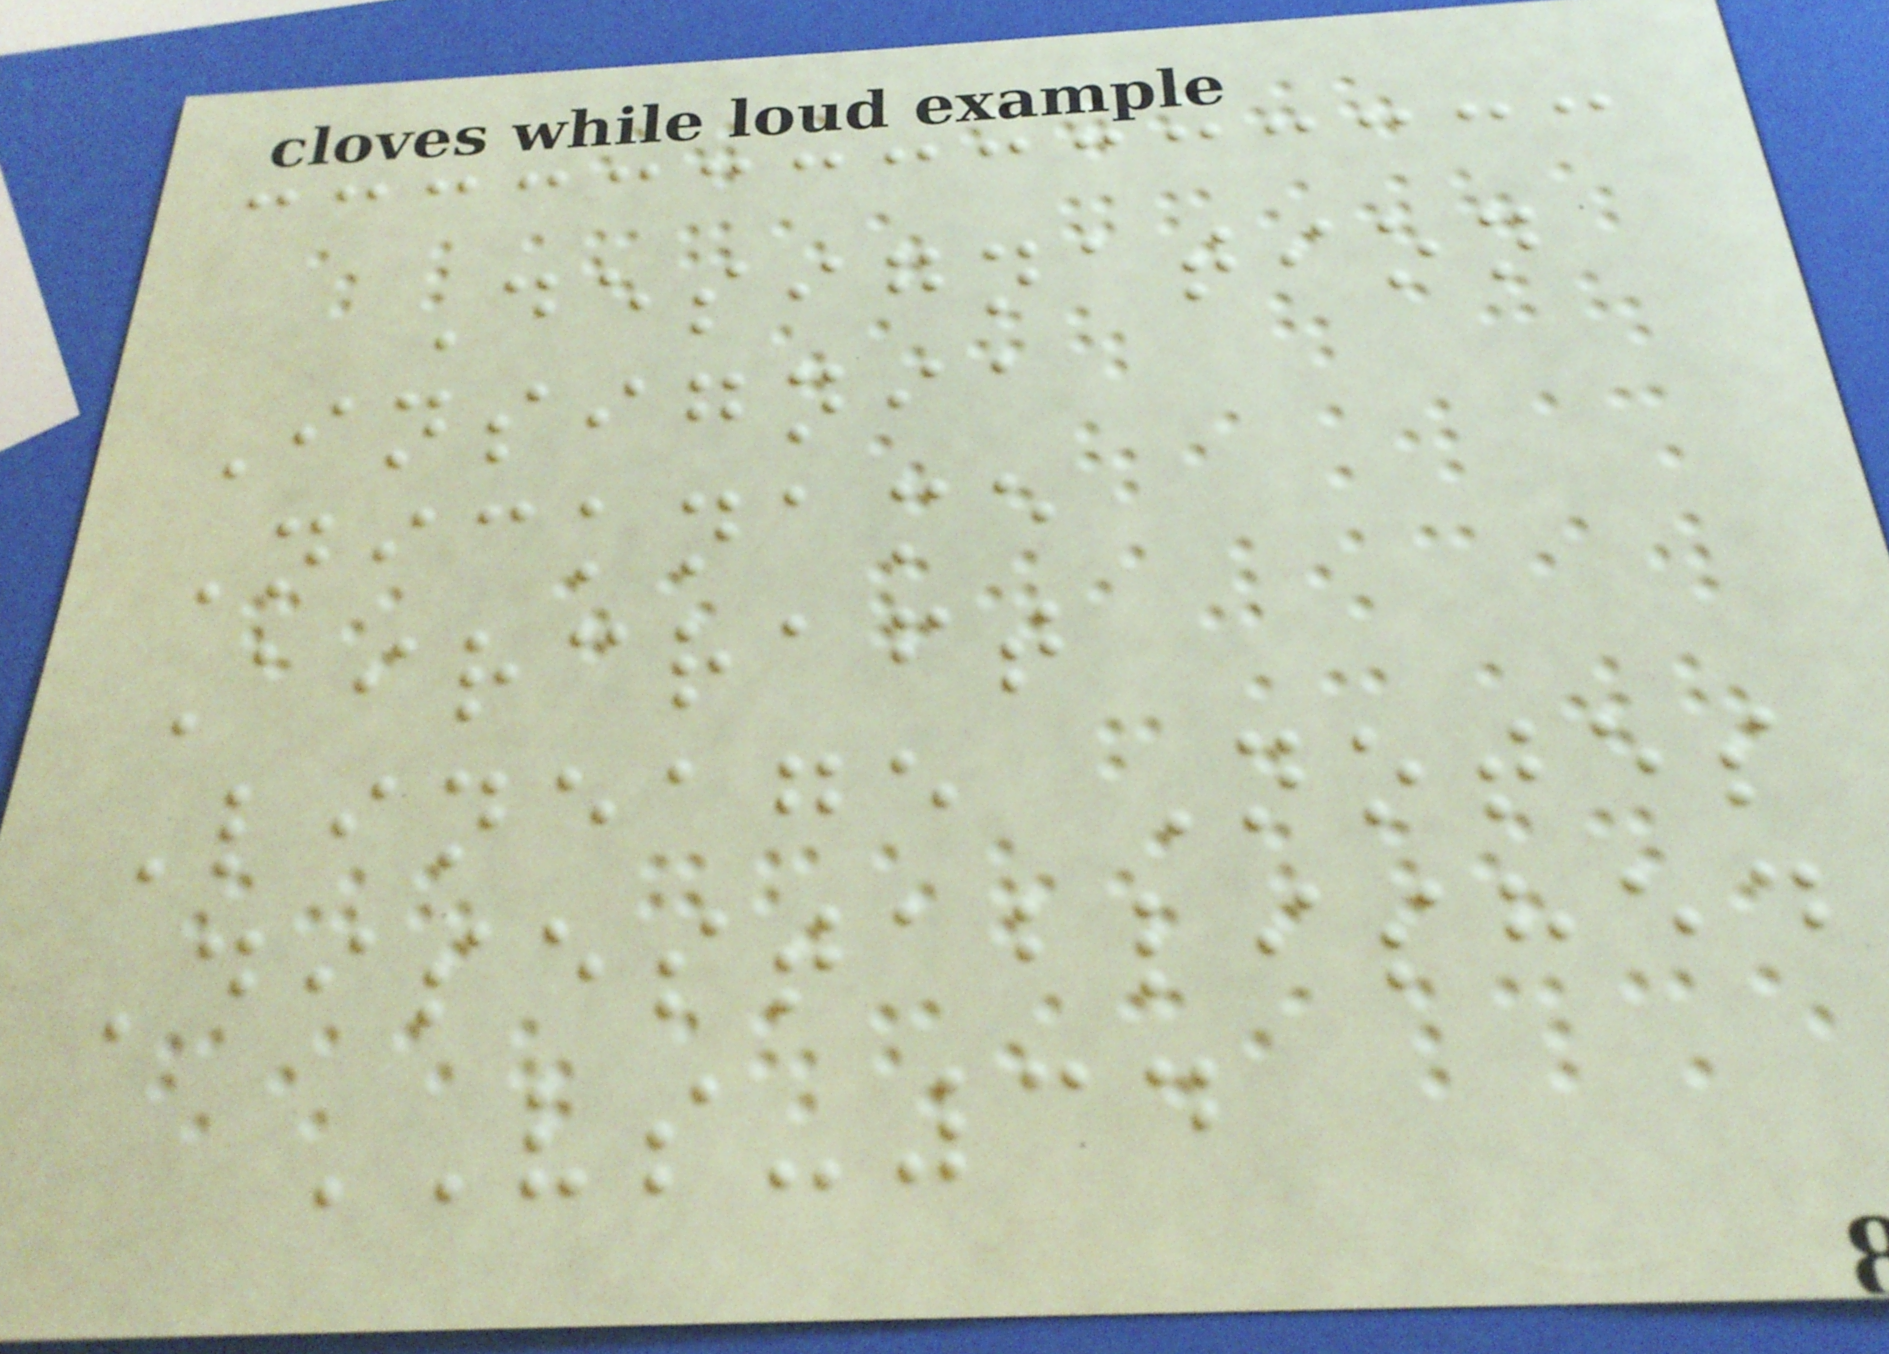Designation
Insignia
Nickname
Aircraft
Lineage Notes
Disestablished
VS-34
